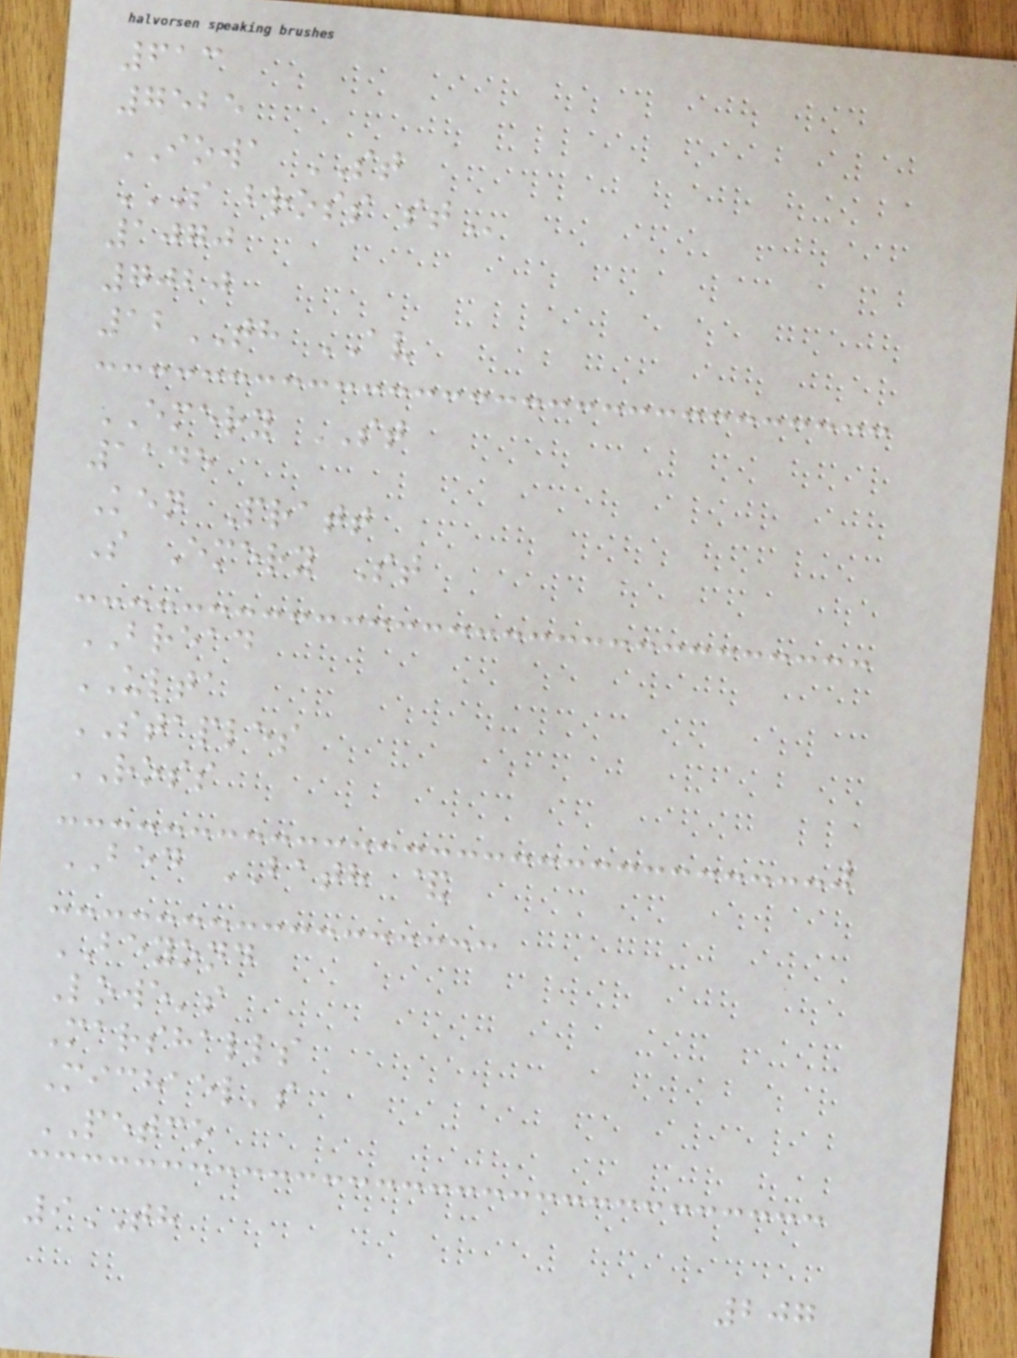613
7525
IOWA ST
S BROSS ST
1070
7020
12TH AV
EMERY ST
1145
Ken Pratt
S Emery St
BREAD
ULTA
STAPLES
ROSS
BED BATH &
BEYOND
Lowe's
Marshalls
Michael's
PETCO
9TH
207
